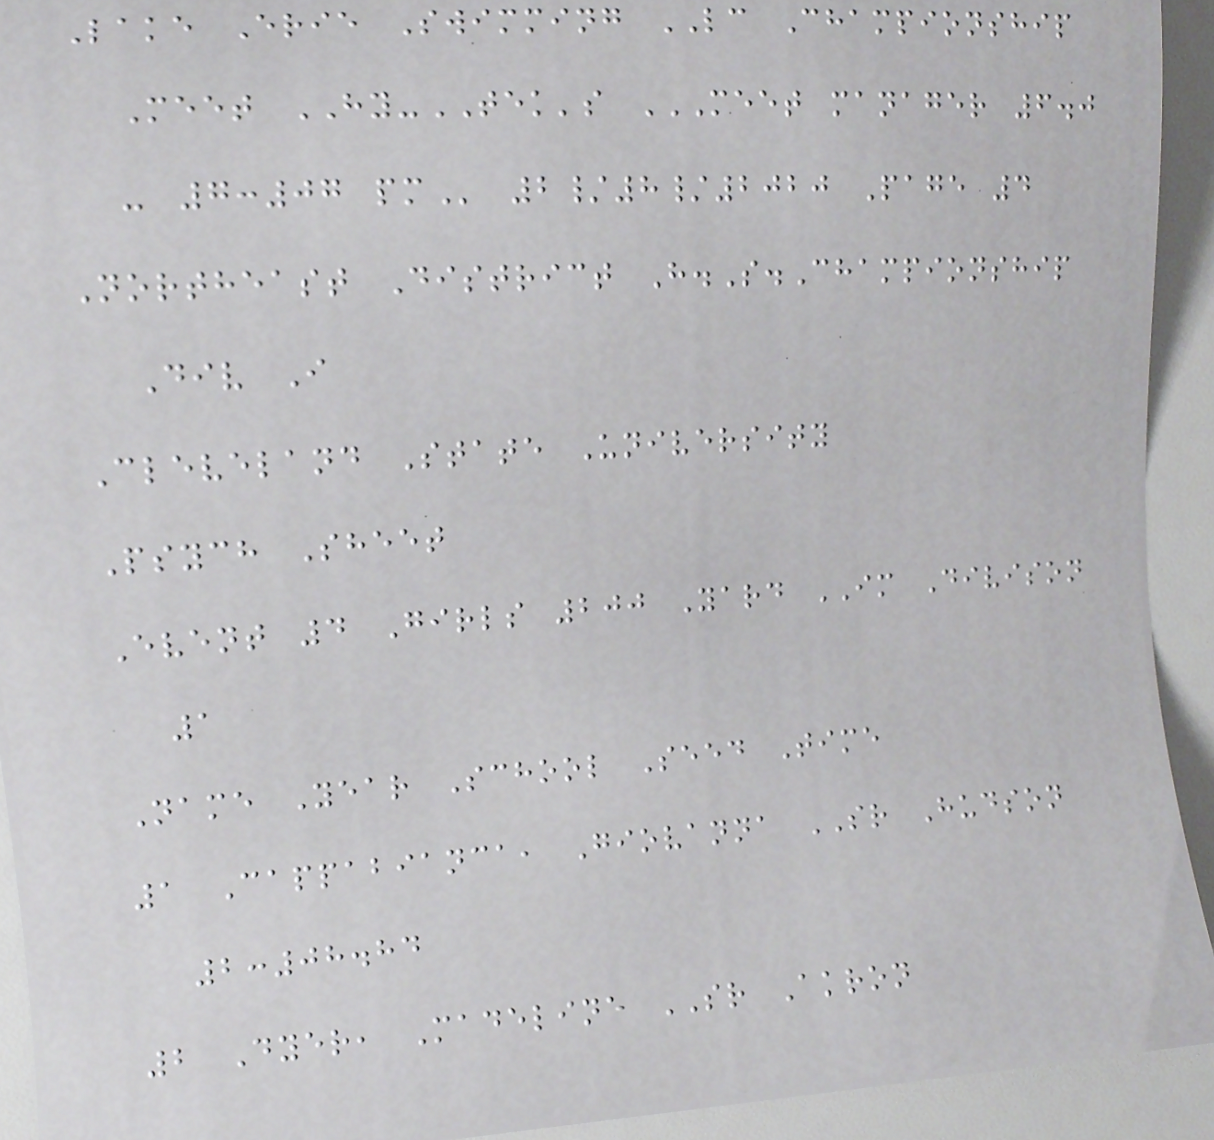Lake Erie Swimming LC Championship
Meet HY-TEK's MEET MANAGER 6.0
- 7:07 PM 2/8/2020 Page 4
Northeast District H.S.Championship
Div I
Cleveland State University
Psych Sheet
Event 4 Girls 200 Yard IM Divison
1
Name Year School Seed Time
1 Cappabianca, Giovanna SR Hudson
2:08.84
2 Dyer, Madeline SR Akron
